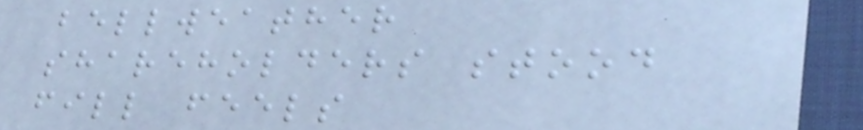bellweather
shareholders stood
fill feels
